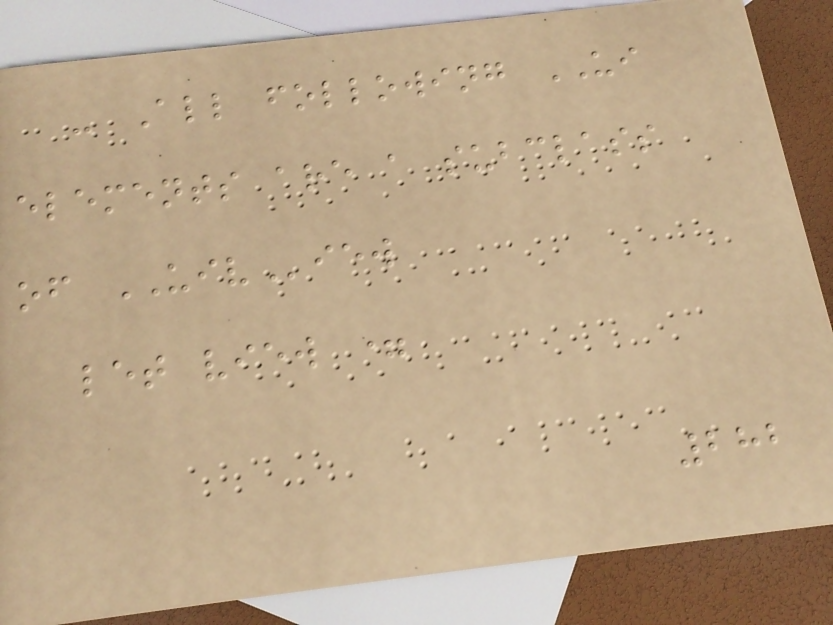- All following UI
elements are a subclass
of UIView
let view =
282
